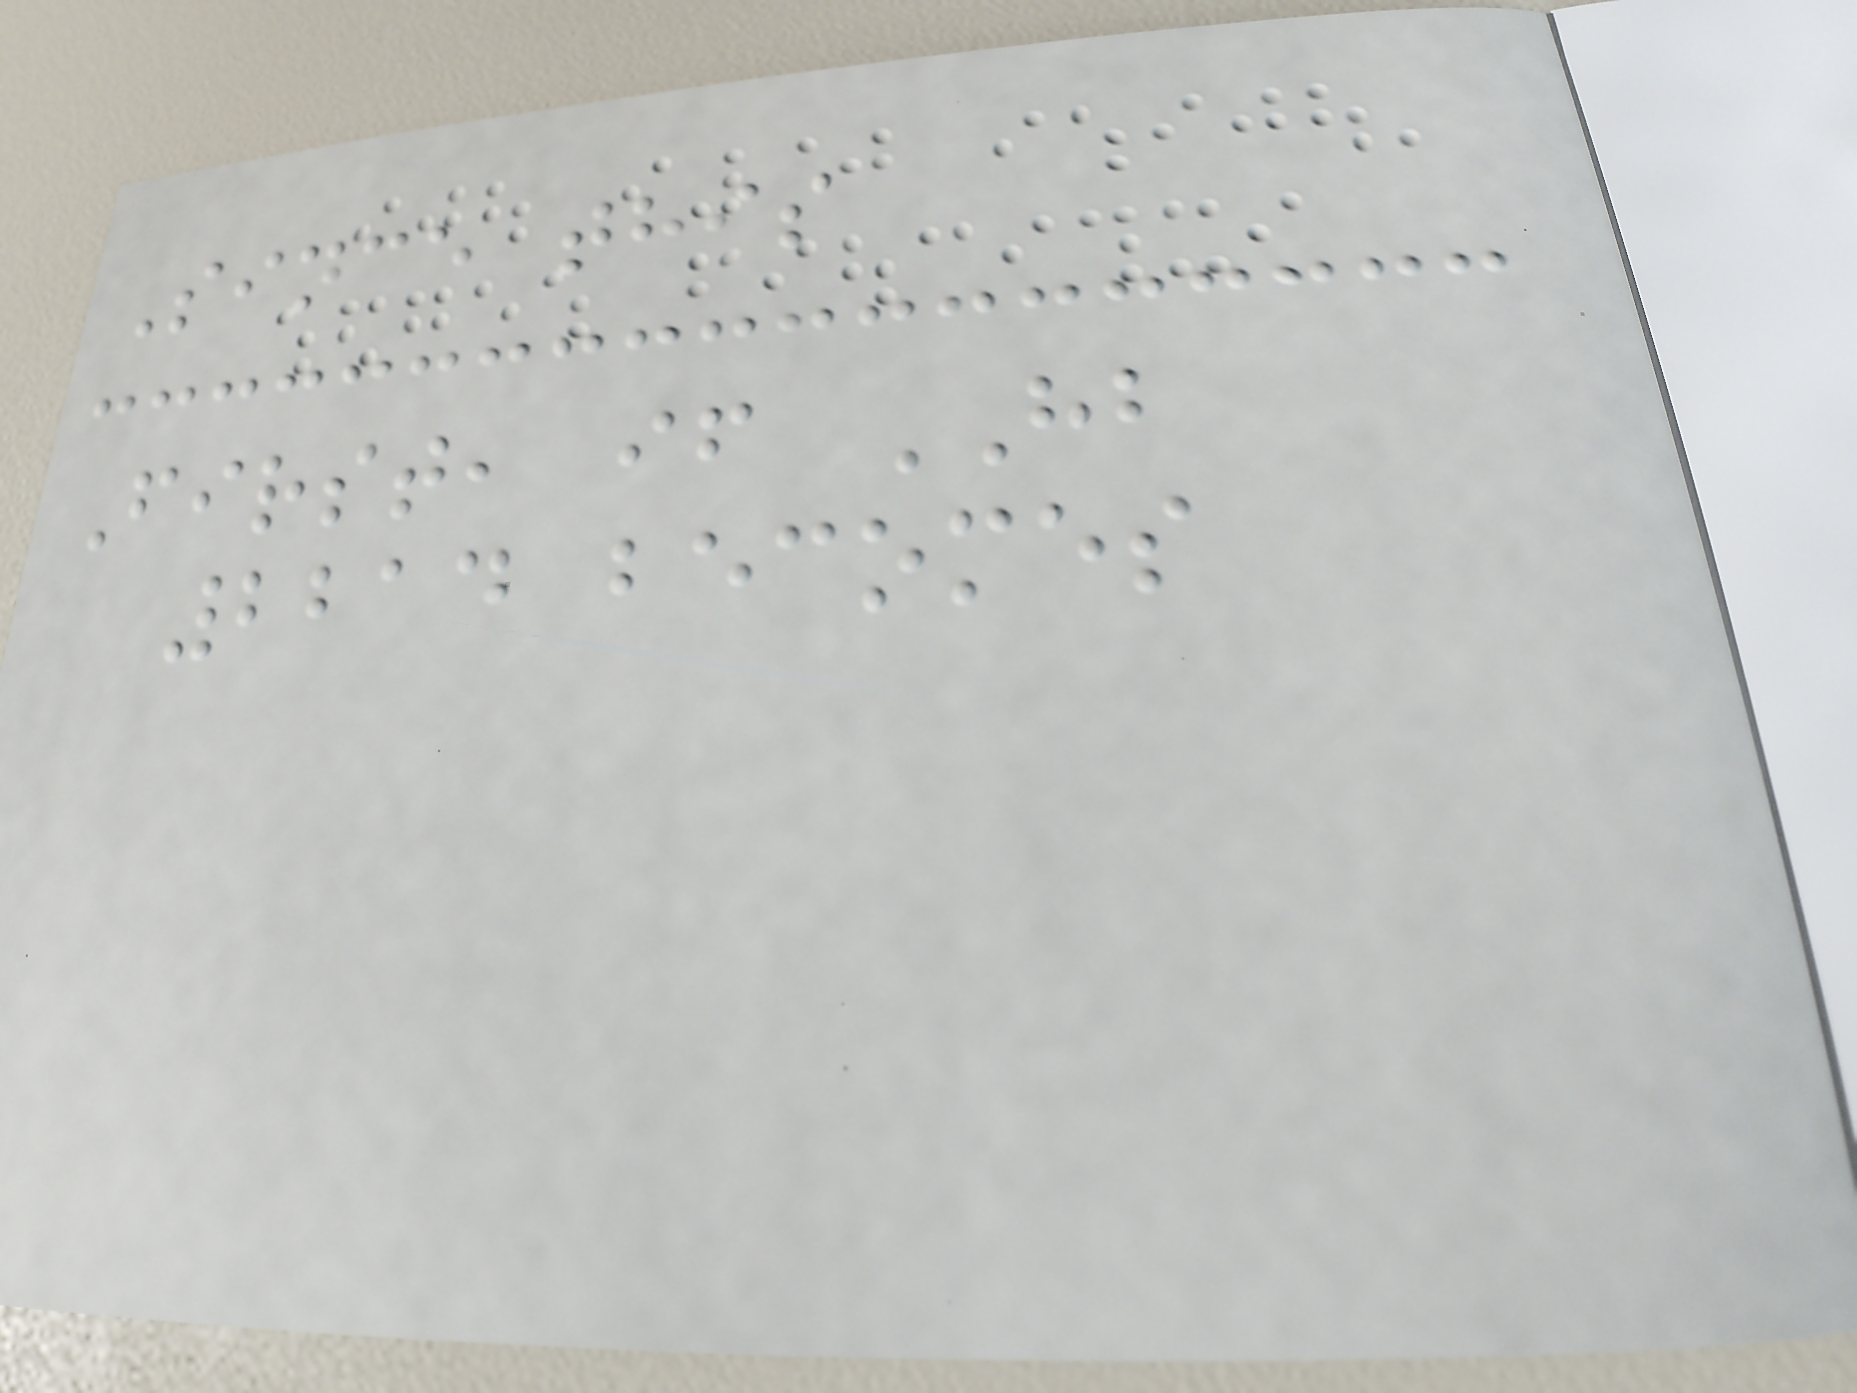Since this
First, if HB
2214 becomes
